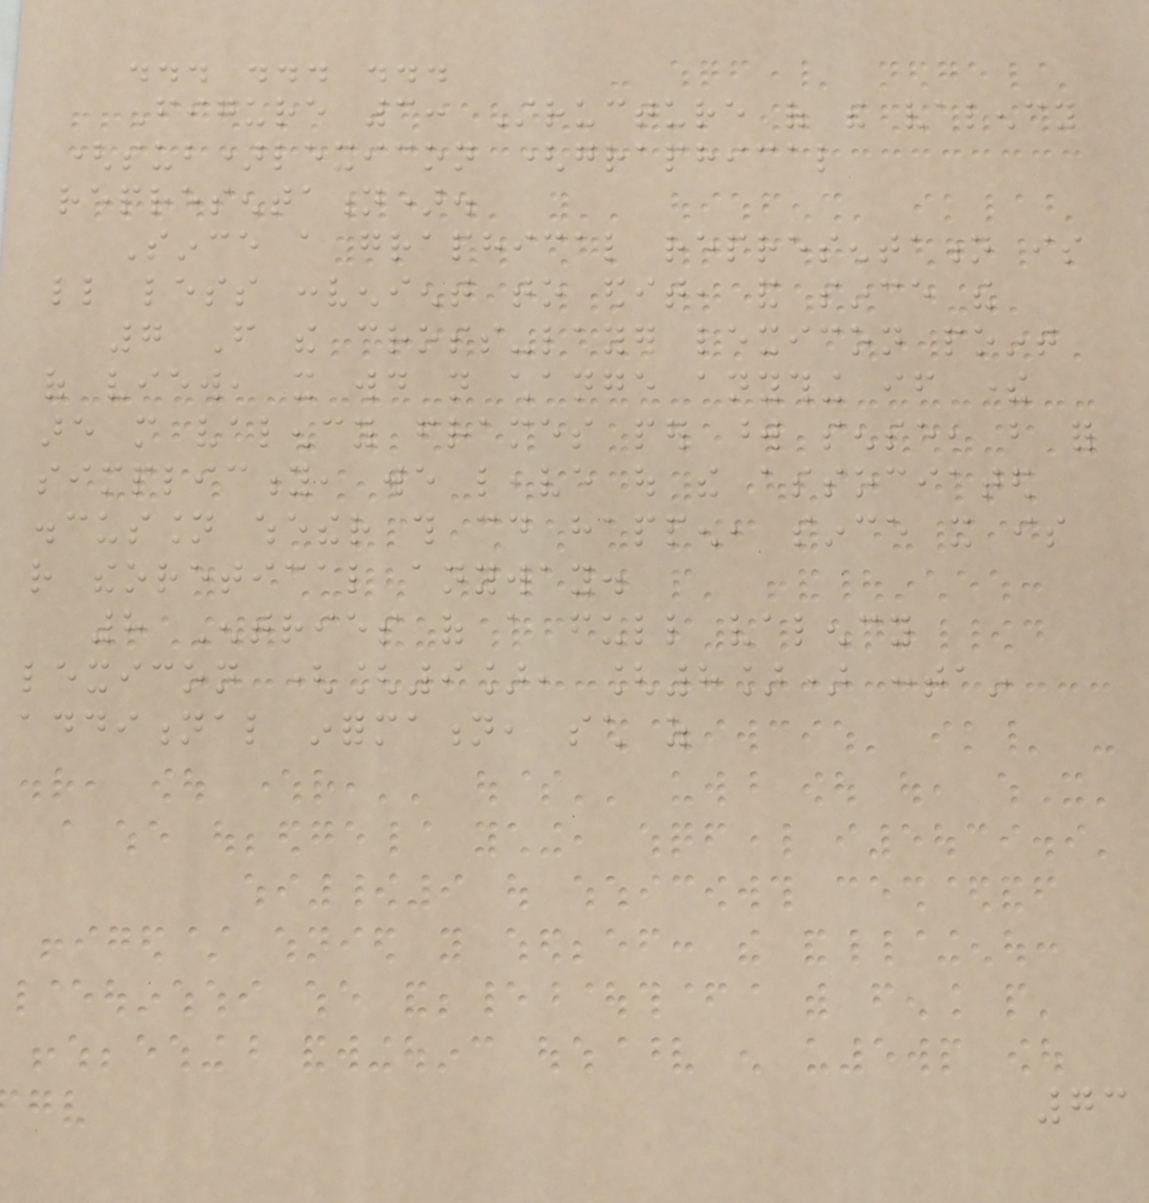... ... ...
Figure 3: Structure of the valency
(sub)lexicon (graphical
representation).
Since a graphical representation is
little less convenient to edit, and since the
7 From the cross-layer lexicon point
of view, it would not change anything if there
are more valency frames per word sense, but for
simplicity, we leave out the associated
discussion whether this could happen, since it is
rather theoretical anyway.
8 Entries of a full valency
lexicon ([9], [8]) contain
additional information, such as
73
